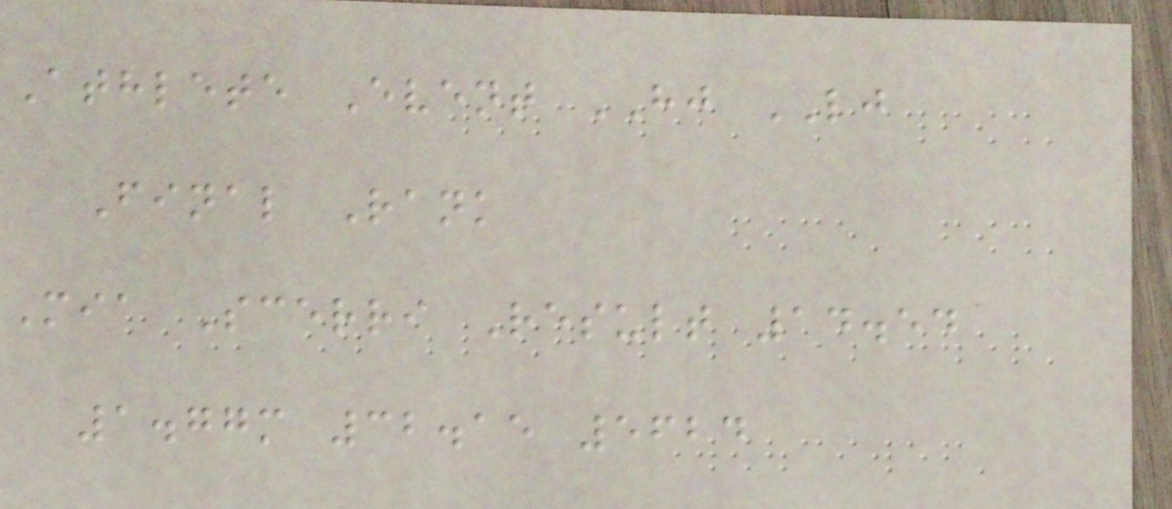Athlete Event HJ LJ
Final Rank
Mia Scerri Result 14.54
1.77m 32.15 5624
